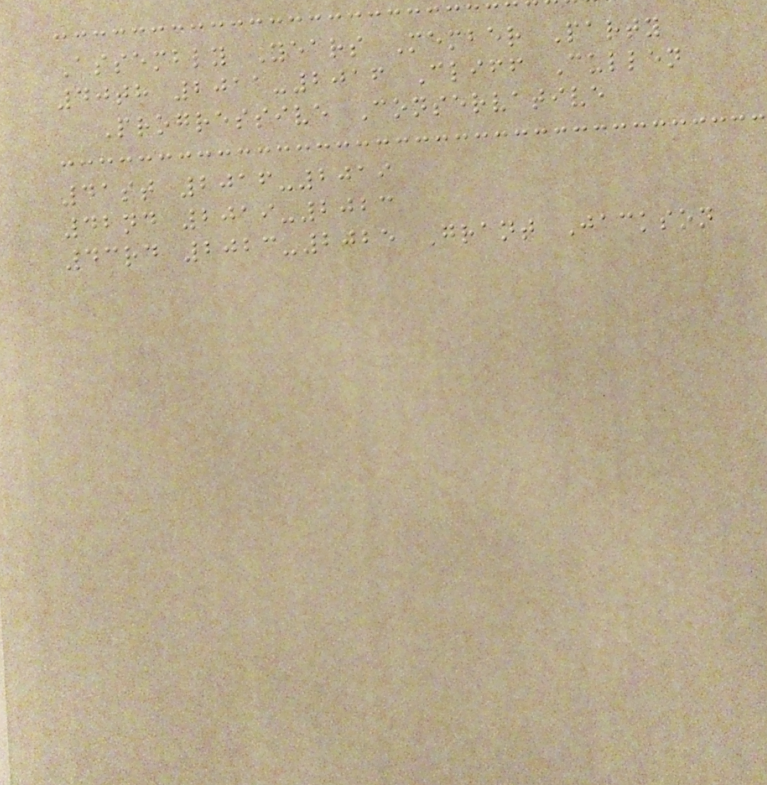Assembly Years Member Party
40th 2011-2016 Cliff Cullen
Progressive Conservative
41st 2016-2019
42nd 2019-2023
43rd 2023-2025 Grant Jackson
